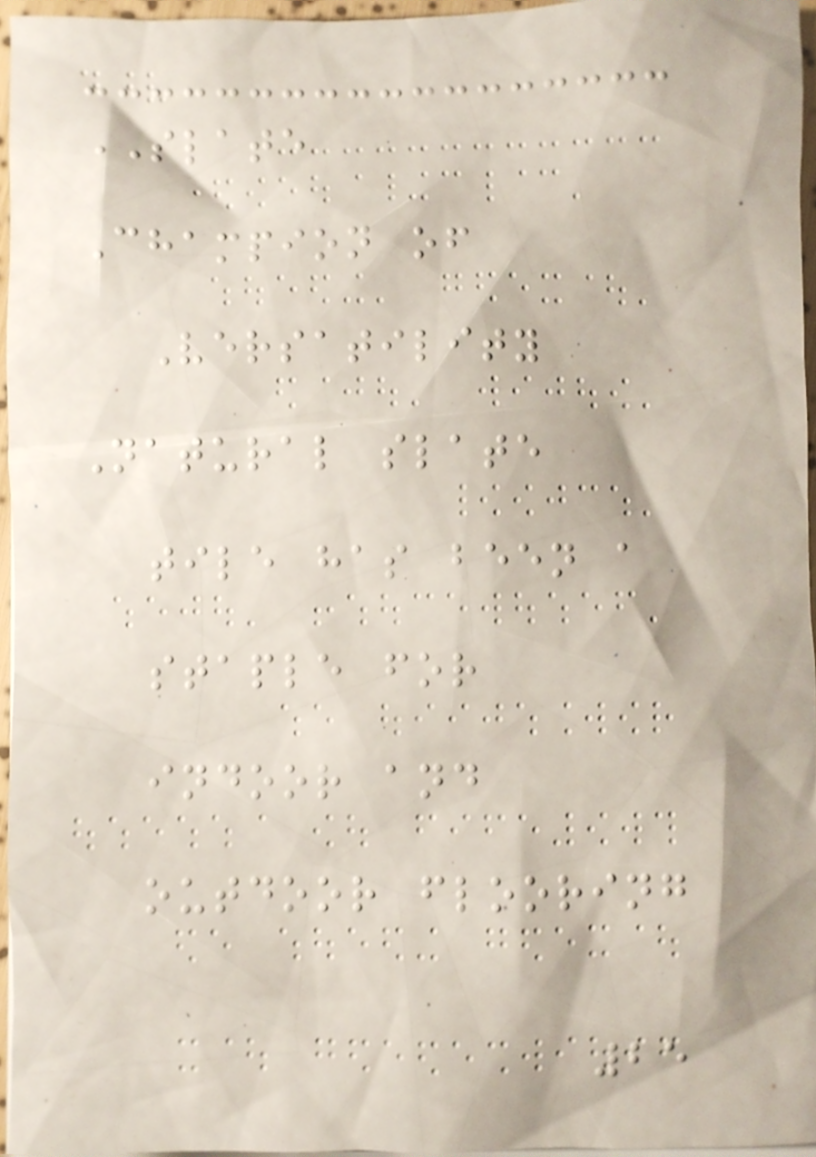SLATE
Champion of
Versatility
Natural slate
tile has been a
staple for
indoor and
outdoor flooring
25
